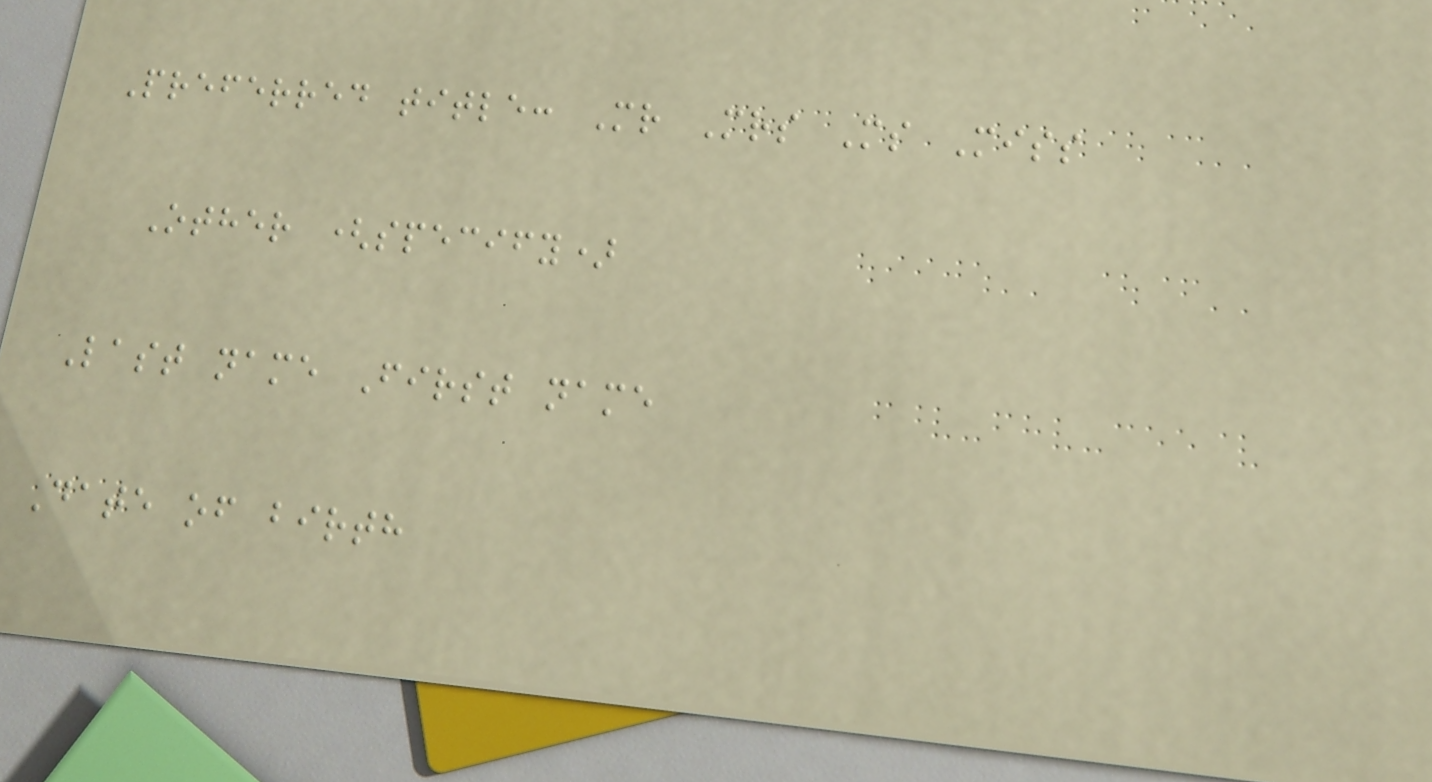Preferred title: Mr Mrs Ms Miss
Other (specify)
Last name First name
Date of birth
